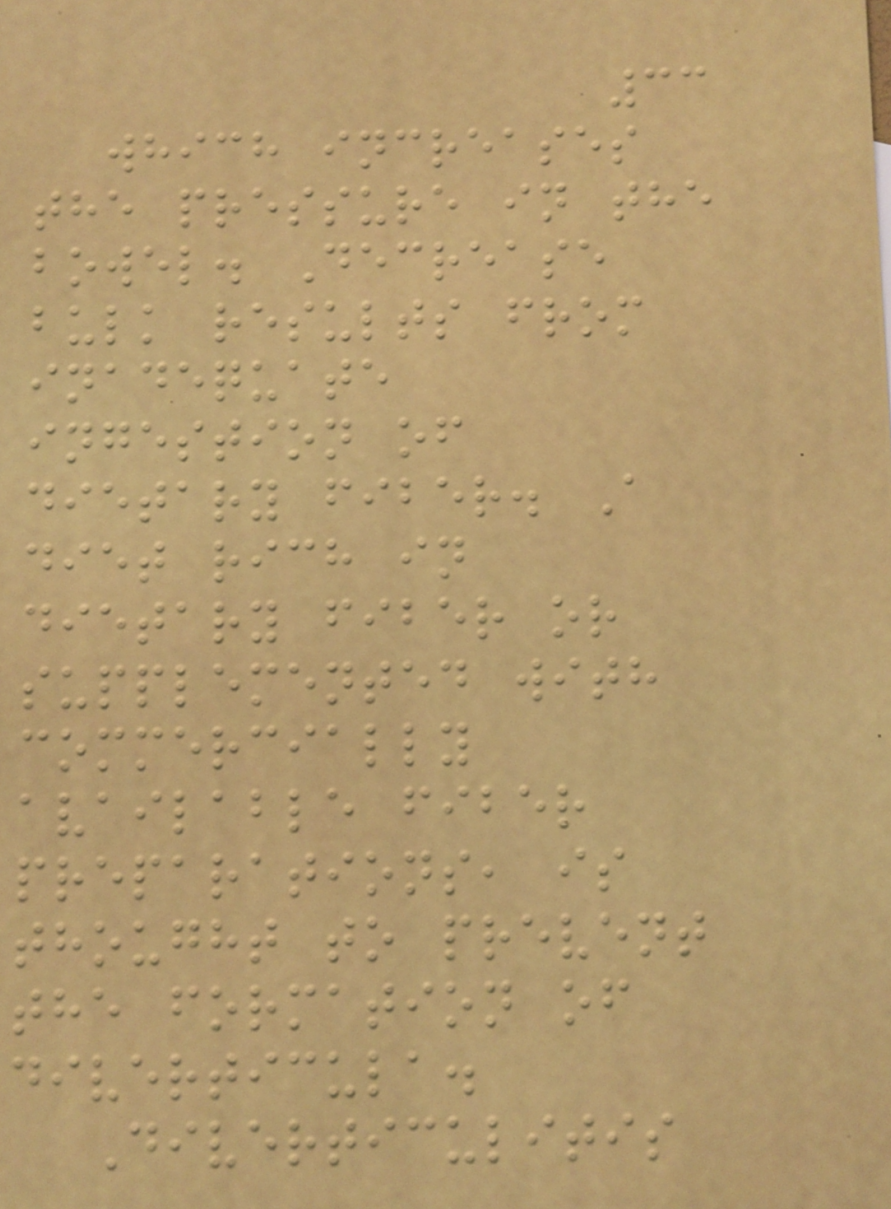33
which increases
the pressure in the
bowel. Decrease
bulk results from
inadequate
ingestion of
dietary fiber. A
diet rich in
dietary fiber or
supplemented with
commercially
available fiber
preparations, is
thought to prevent
the formation of
diverticula.
Diverticulitis
